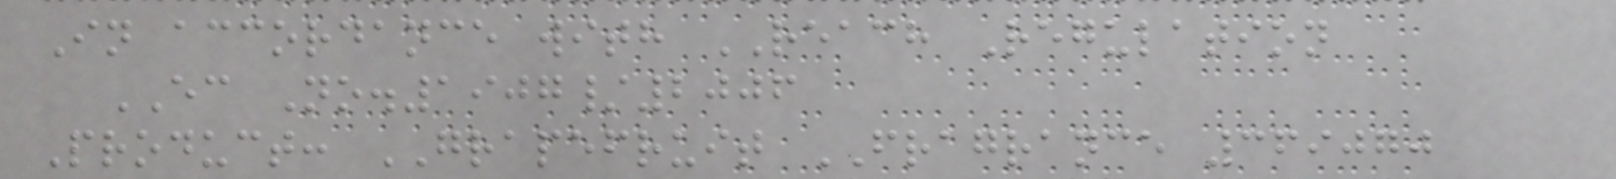In accordance with REACH Regulation
EC No.1907/2006
Product: GRAPEFRUIT FRAGRANCE 369070
